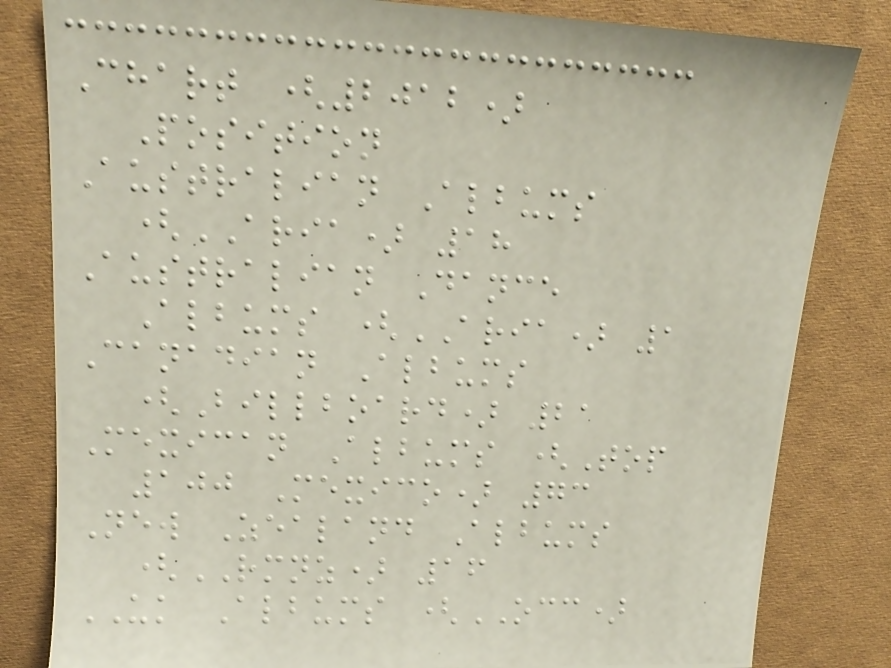Chart (2012)
Position
Australian Albums
(ARIA) 18
Australian Dance
Albums (ARIA) 1
Canadian Albums
(Billboard) 21
Mexican Albums (Top
100 Mexico) 73
New Zealand Albums
(RMNZ) 16
UK Albums (OCC)
